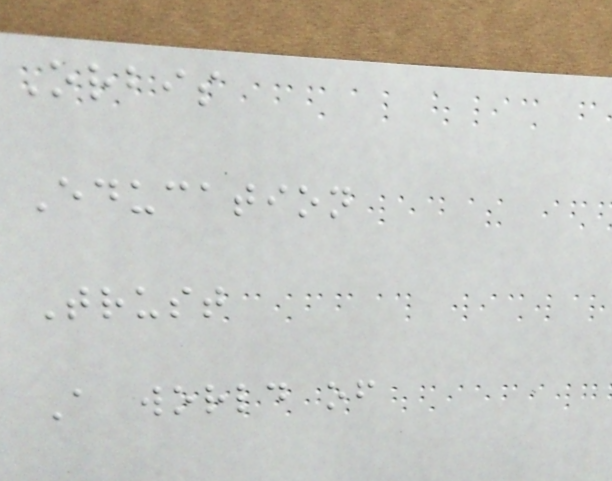Orbis
Education
Trust
A world of
